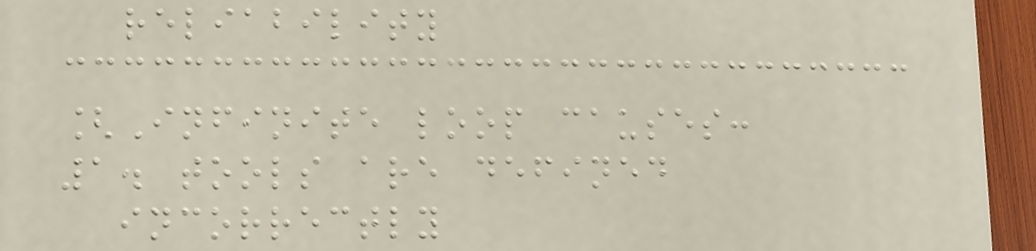reliability
[Infinite loop causes:
1. tools are defined
incorrectly
